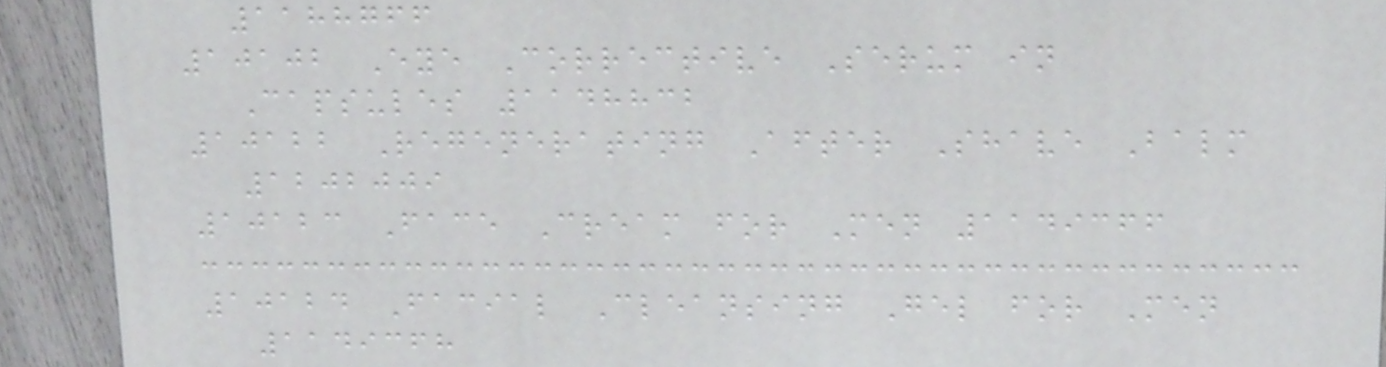1188766
10102 Eye Corrective Serum in
Capsules 1148832
10122 Regenerating After Shave Balm
1202009
10123 Face Cream for Men 1149366
10124 Facial Cleansing Gel for Men
1149368
